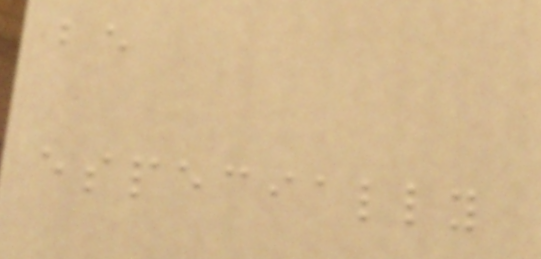be
especially
